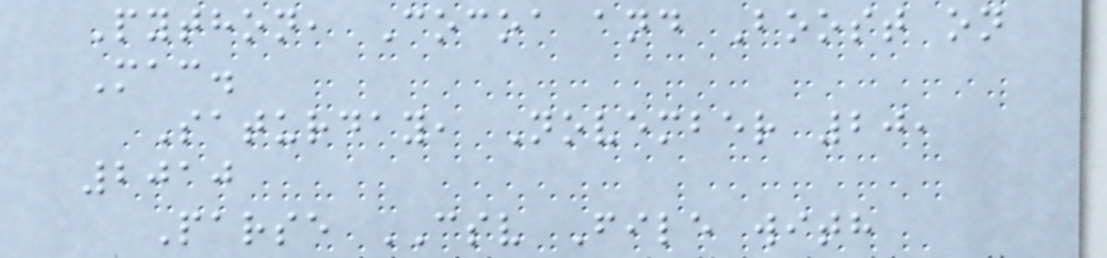Python, Cocoa and Boost on
Mac.
Saturday, November 20,
2010
Parse CSV File with
